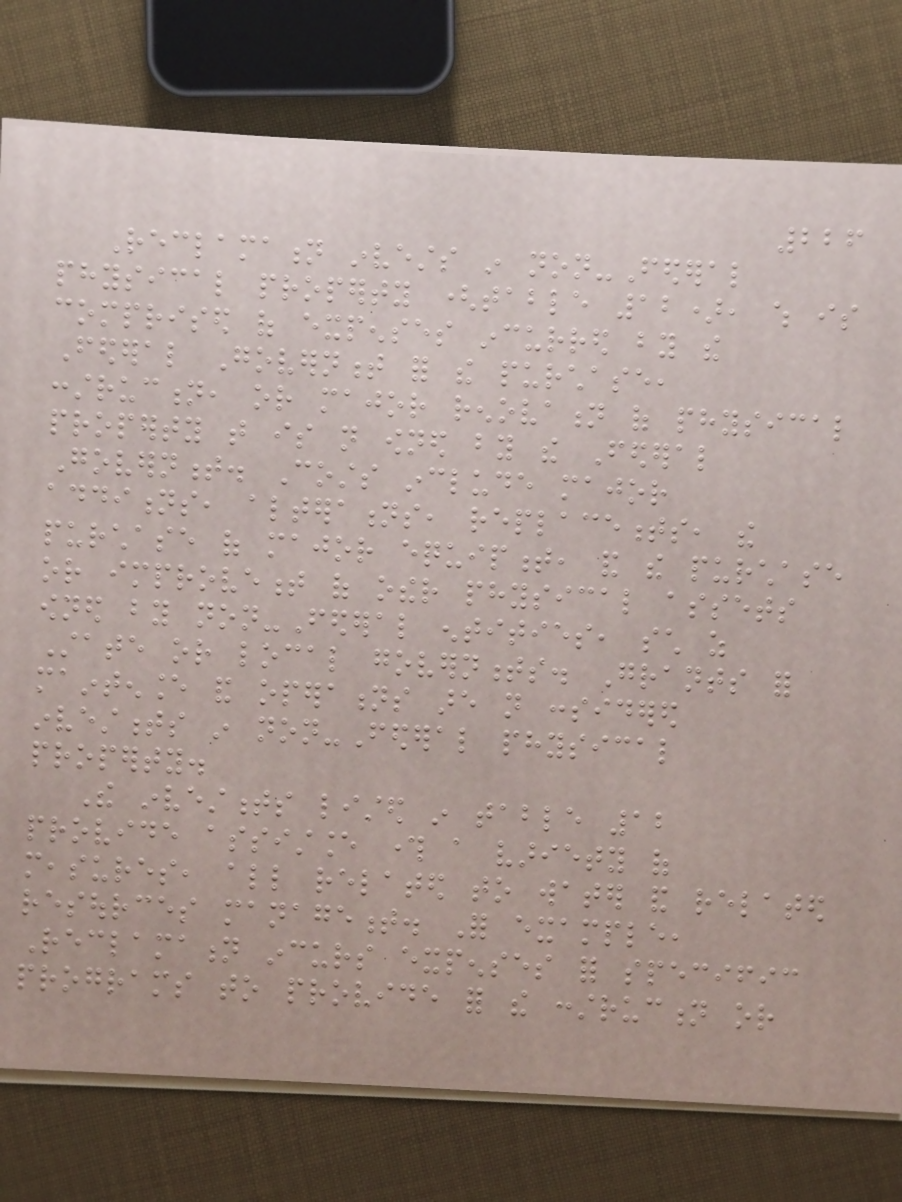226
Reclamation invests in non-Federal
physical property (table 12), which is
comprised of expenses incurred by the
Federal Government for the purchase,
construction, or major renovation of physical
property that is not owned by the Federal
Government. Costs include major
additions, alterations, replacements, the
purchase of major equipment, and the purchase
or improvement of other physical assets
owned by non-Federal entities, such as
State or local governments. Grants for
maintenance and operations are not considered
investments in non-Federal physical
property.
The investments listed in table 12
provide assistance through a variety of
measures, all related to water and related
resources management. For example,
Reclamation incurs expenses for specific
programs to provide for the construction or
